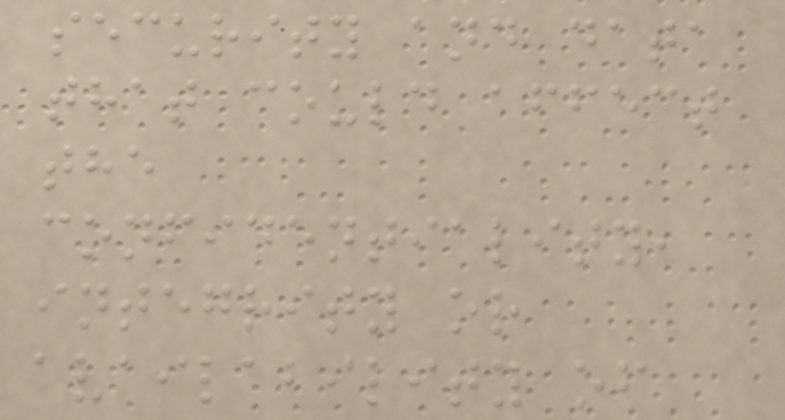security and data
that could affect
the
confidentiality,
integrity or
availability of
